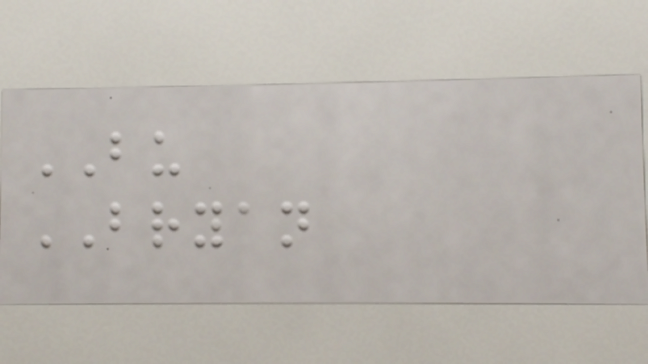BU
BRYAN
